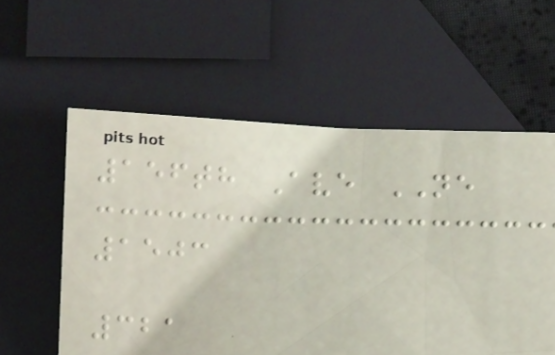156th Ave NE
1503
321
